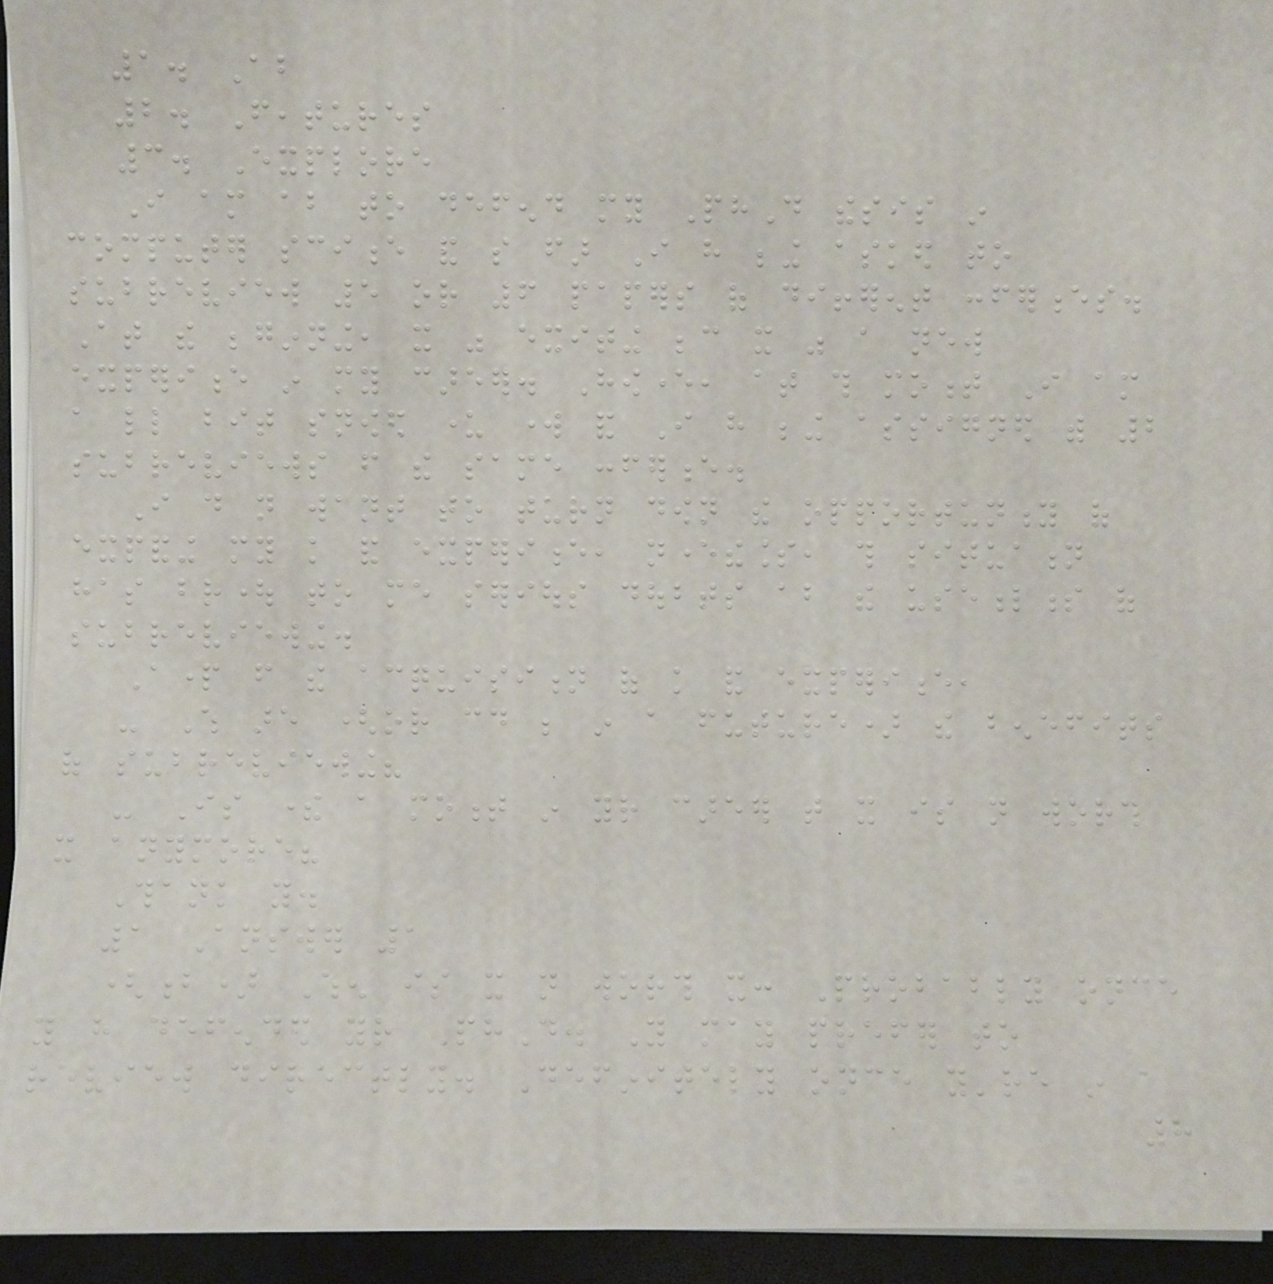1. About
2. Features
3. Explore
I am about to defend my PhD thesis in
computer science and so far I have being asked to
subreview 5 or 6 papers of different conferences.
At the beginning, it was exiting because it was a new
experience in my career. However, at this moment I am
a little bit snowed under work and I have being assigned with 2
subreviews from the same conference.
I do not want to turn down the opportunity of
expanding my knowledge and experience, nevertheless, this situation
has brought to me serious doubts about the usefulness of
subreviewing.
Apart from the acquisition of knowledge and experience,
- Which are (or could be in a future) the benefits
of subreviewing?
- Is there a moment in your career that it is not worth
it anymore?
Thank you.
1 Answer 1
(b) When is it not worth it: Probably once
you have defended your PhD. You may prefer to
review directly. Definitely once you're in a
8
